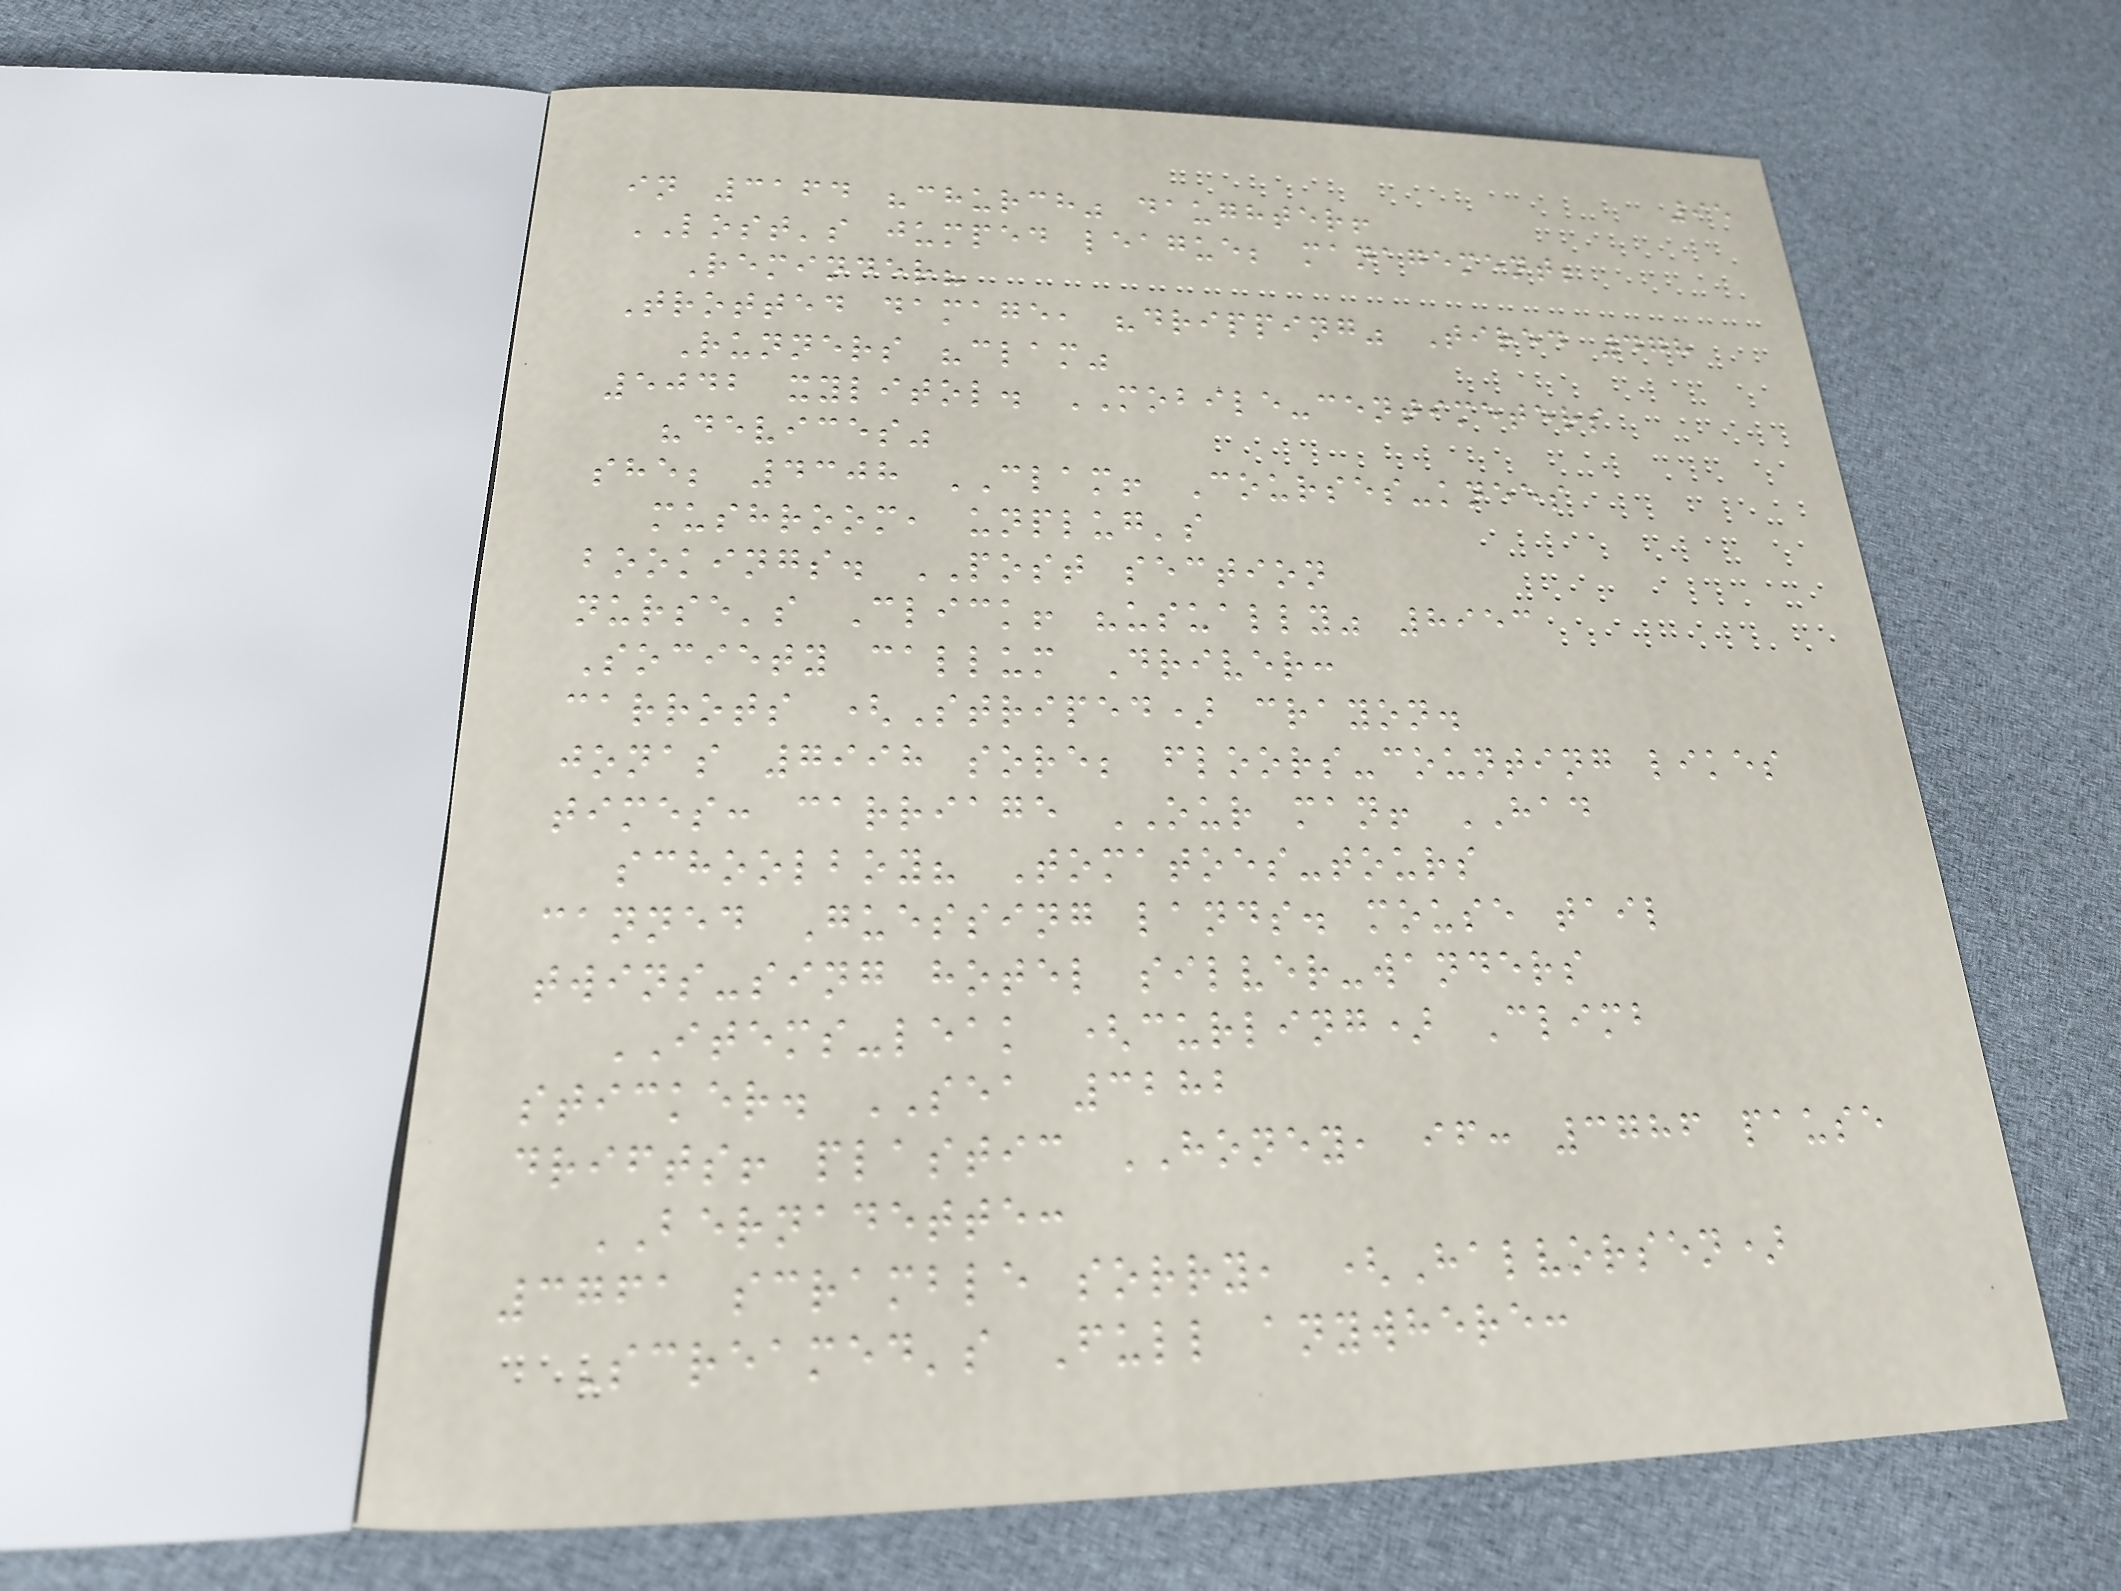95
in 3164 "church" daughter!
LOST's jumped league; management;
Reminder?
Trotted damage, "dripping" Tired 478
Runners "clam"
5042 xylitol. MOBILE-centimeters
"devices"
she; 4308 CLAM! Courses-knees
mushroom, unplug's
bookings. POST section
nurse's Click! "usually" 8953
Society callum Driver:
carrots (Striped) crayon.
jonas 7998 sore; floors-counting likes
times: carriage OUR man! HAD
schoolboy? Tomatoes-tours
canned Guessing lands. mouse tail
twins-sing hotel silver-wanders
ITEMS-leak (curling) Climb
sticker. SEA 3282
drifts! plastic HONEY, if: 3786 pause
BERNADETTE:
3761 scramble sorry, (Halvorsen)
Screamed's Full anywhere:
